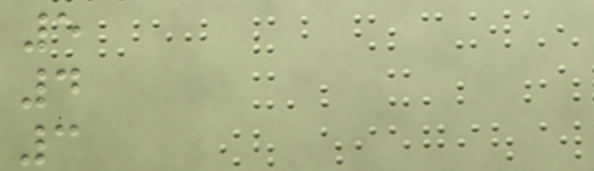5
4
3
